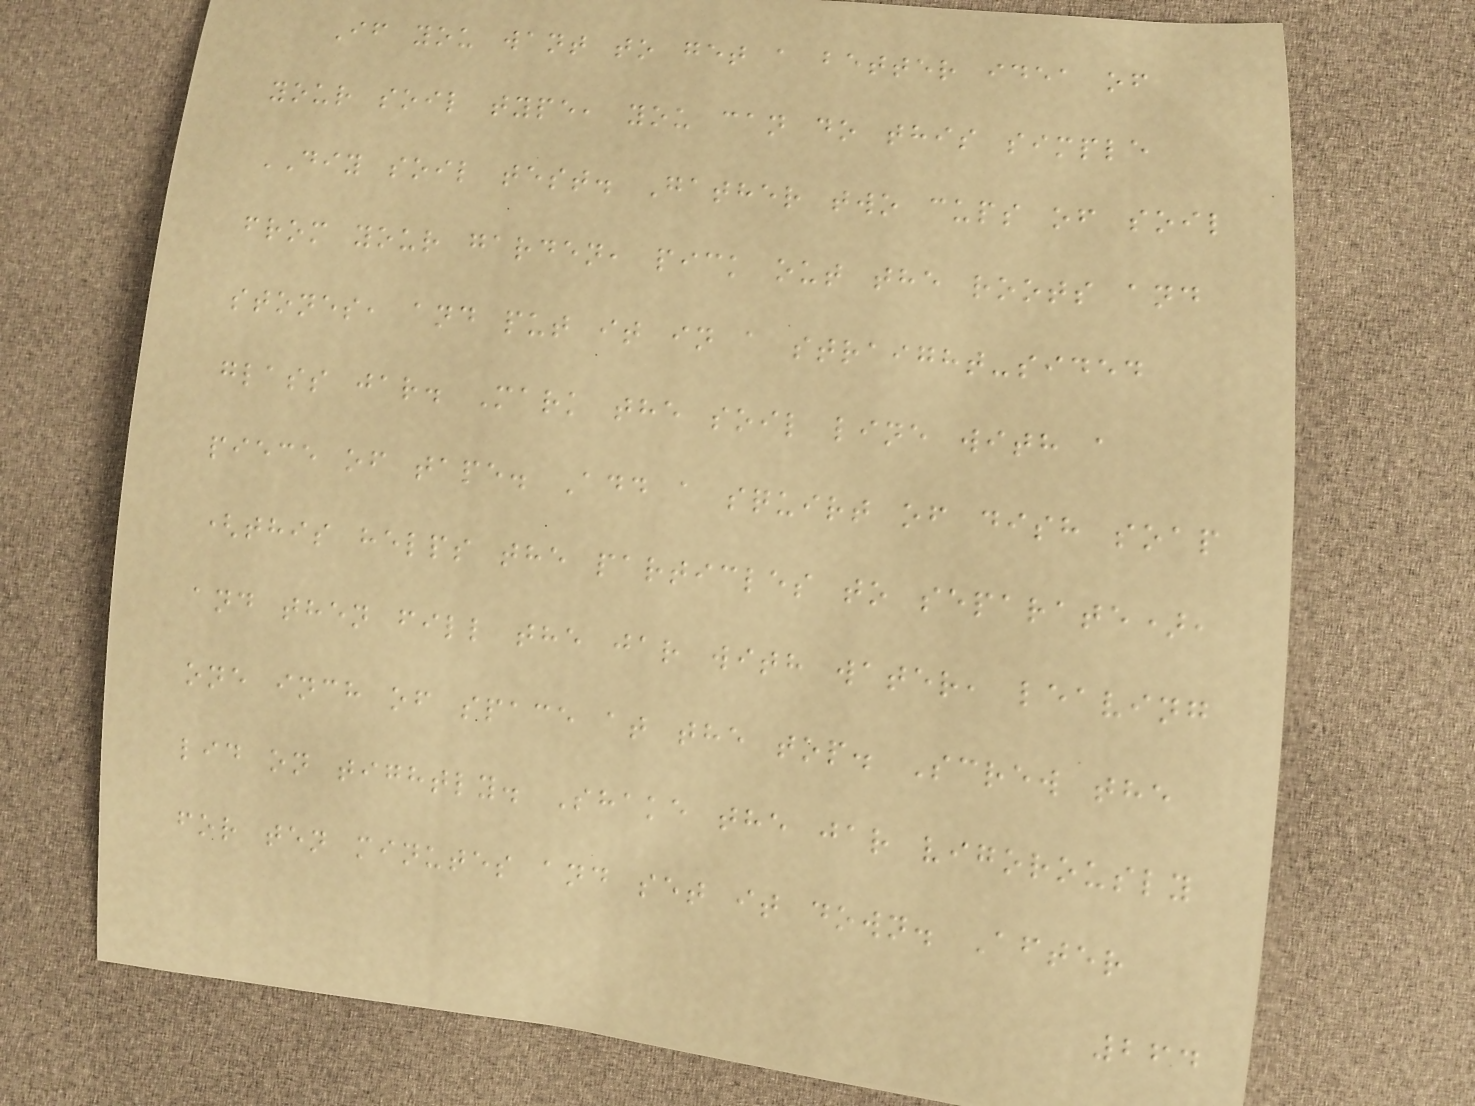If you want to get a better idea of
your soil type, you can do this simple
DIY soil test. Gather two cups of soil
from your garden, pick out the roots and
stones, and put it in a straight-sided
glass jar. Mark the soil line with a
piece of tape. Add a squirt of dish soap
(this helps the particles to separate),
and then fill the jar with water, leaving
one inch of space at the top. Screw the
lid on tightly. Shake the jar vigorously
for ten minutes and set it down. After
264
